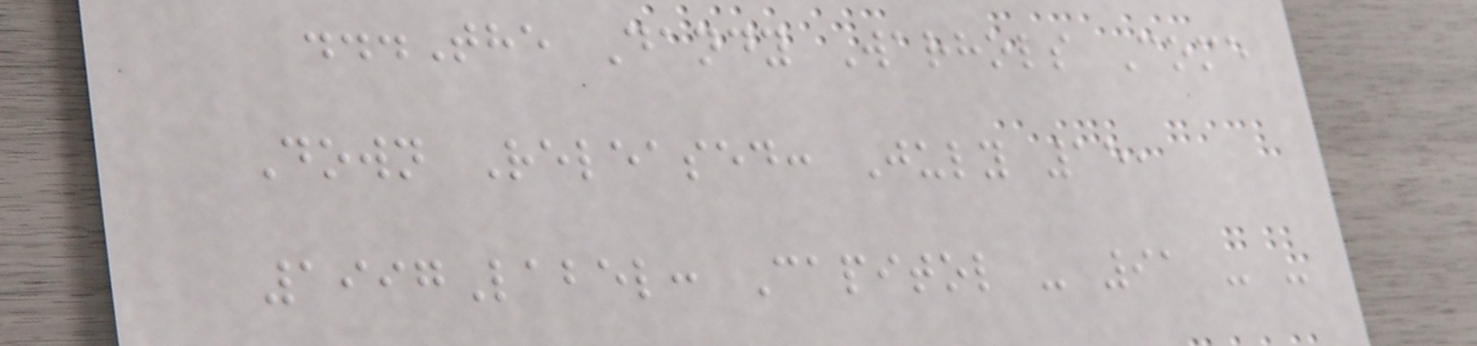...The Dandy Warhols Come
Down Released: July 15,
1997Label: Capitol - 91 - -
